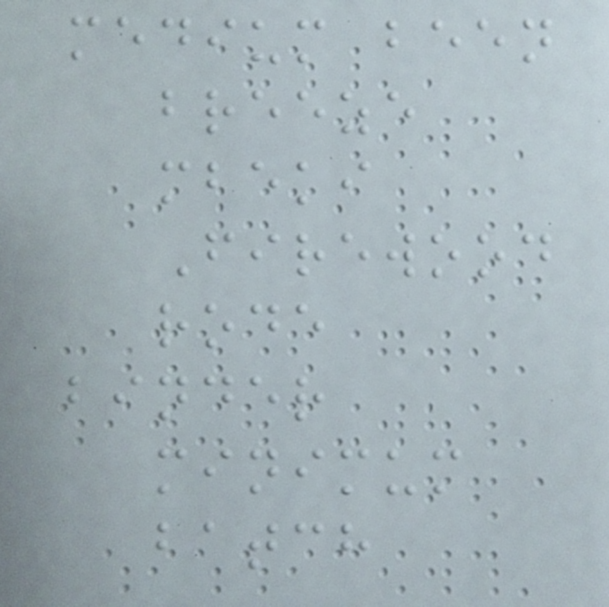medium been
breeze
mbeki
Firewood
rode
binder
minimum
batch
